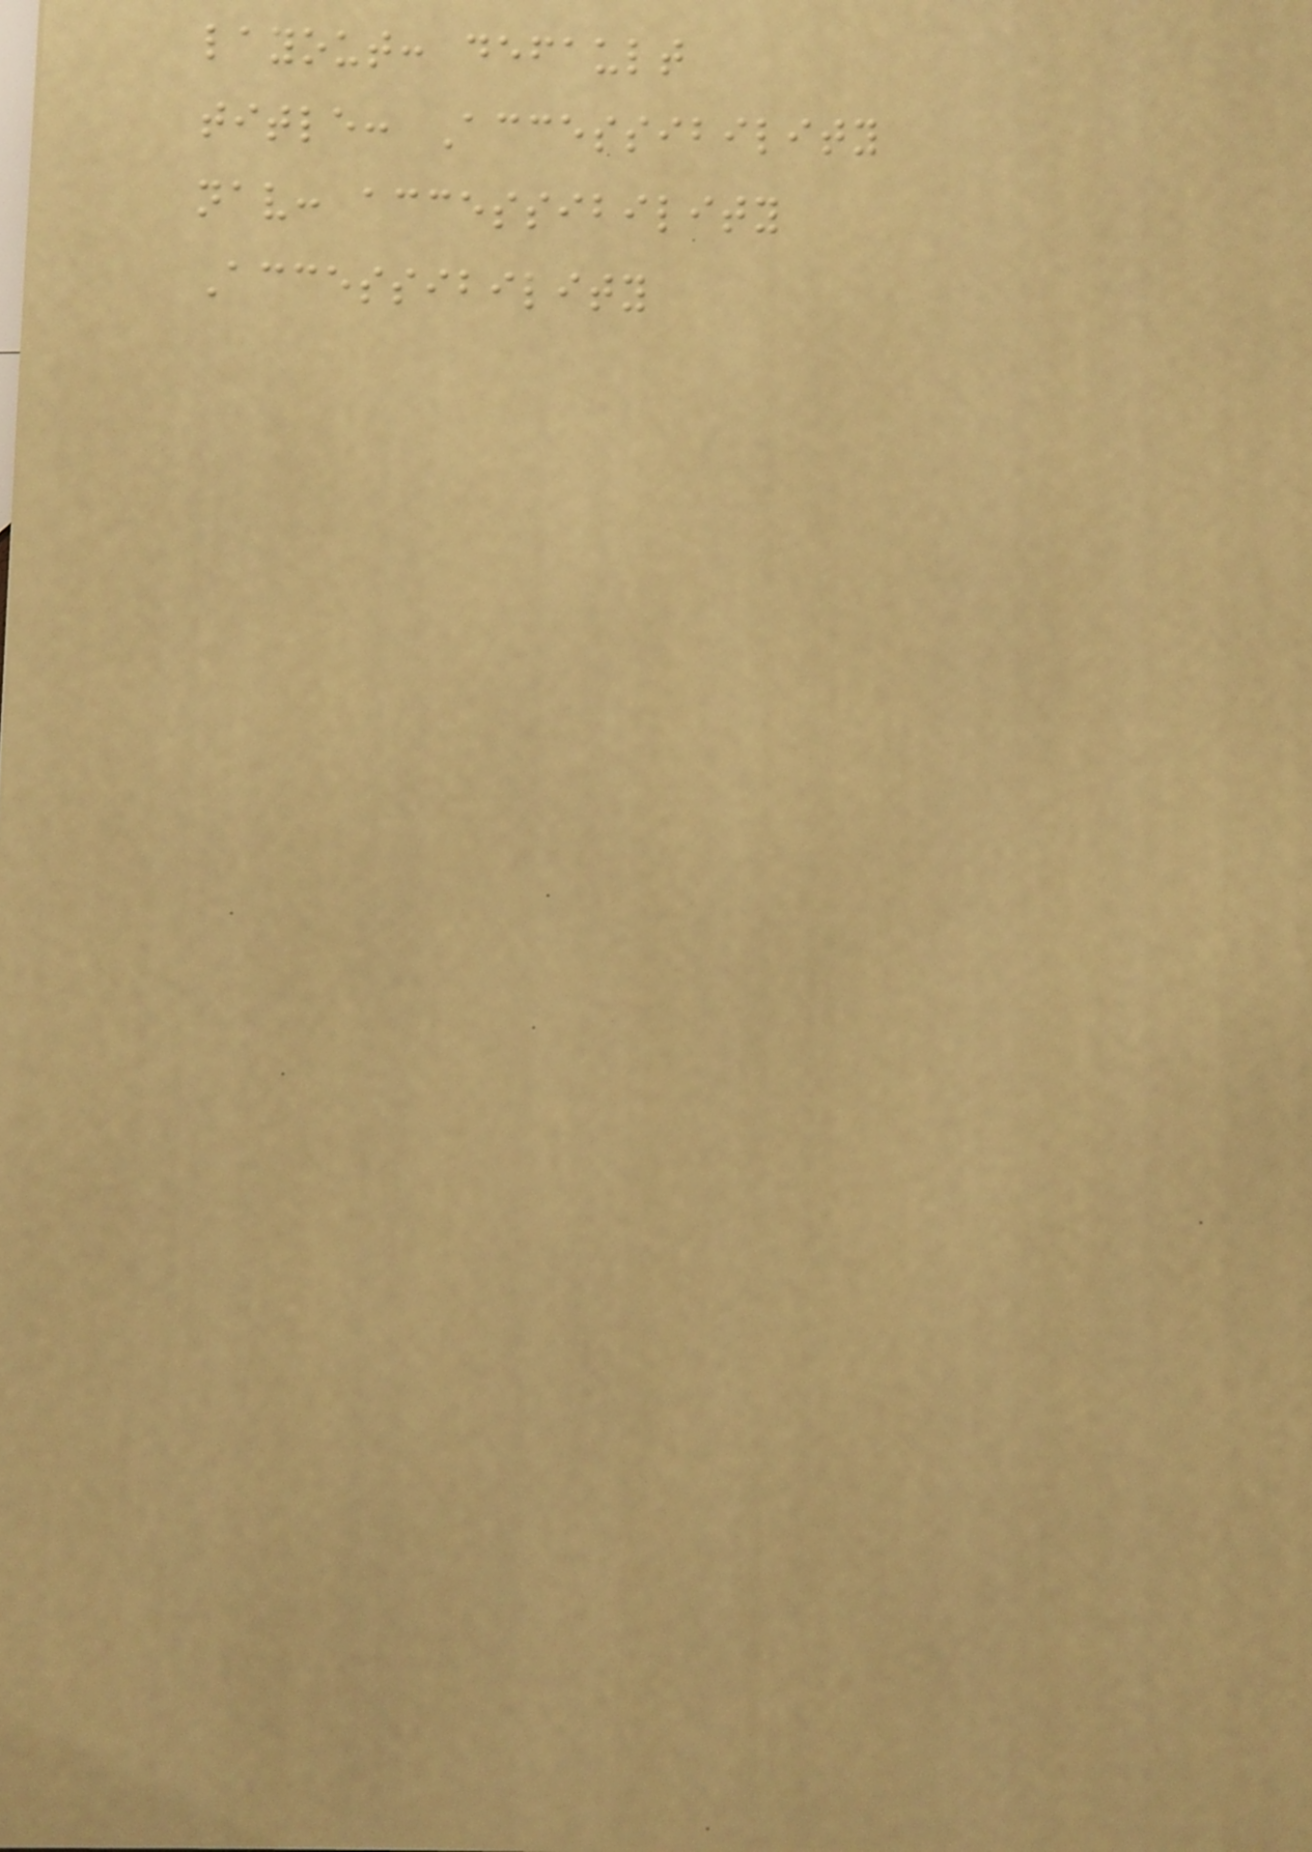layout: default
title: Accessibility
nav: accessibility
Accessibility
